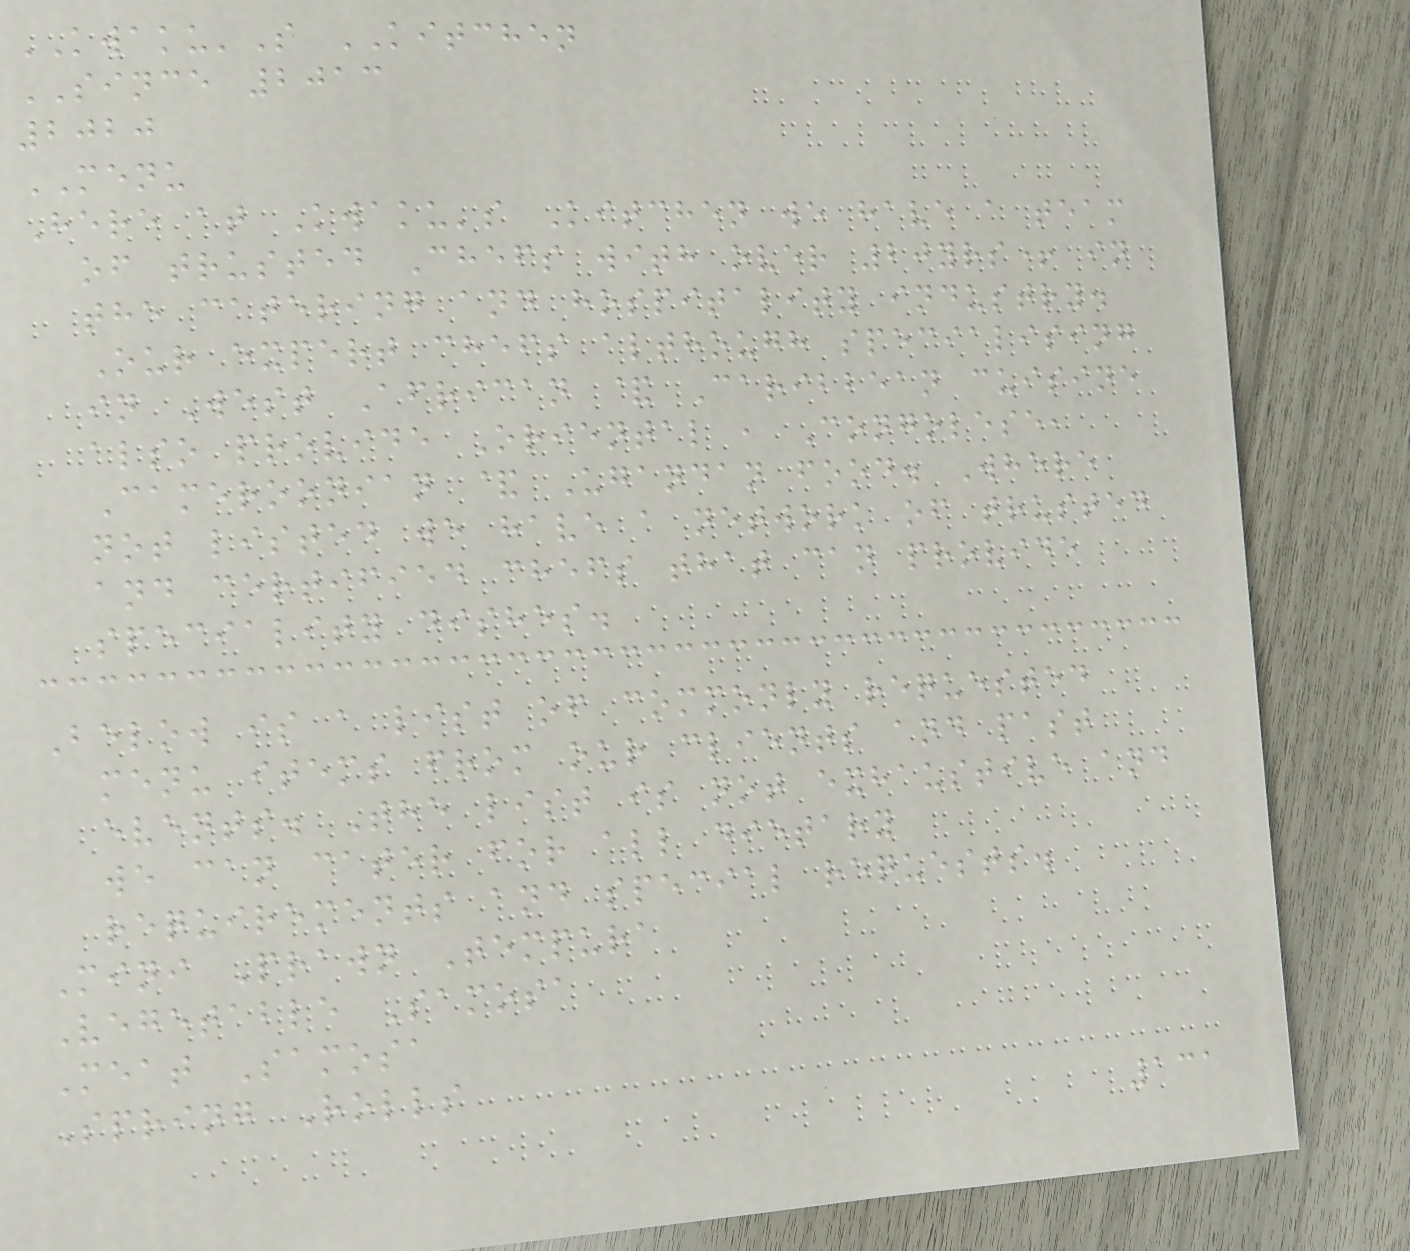KWAKU'S KITCHEN
SINCE 2013
2020
MENU
Here at Kwaku's Kitchen we have a team
of trusted Chefs with over 20yrs+ in
the catering and hospitality industry.
Our expert chefs although specialising
in West African & Caribbean cuisine
also provide Oriental , Congolese,
Cameroonian & Ugandan food. Where
not listed we have a network of trusted
and certified chefs that can provide
speciality dishes.
Below is a list of commonly requested
menu items from our clients and past
events. The list is not exhaustive and
we can cater for all dietary
requirements and special requests.
Mini Prawn Tempura
Vegetable Samosa
Meat Samosa
Spring Rolls
131
